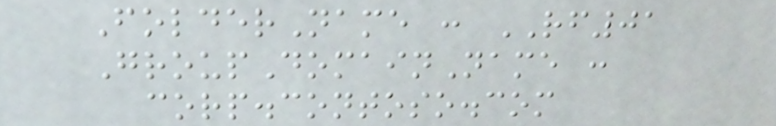FolderName : RF01
GroupDomainName :
corp.contoso.com
